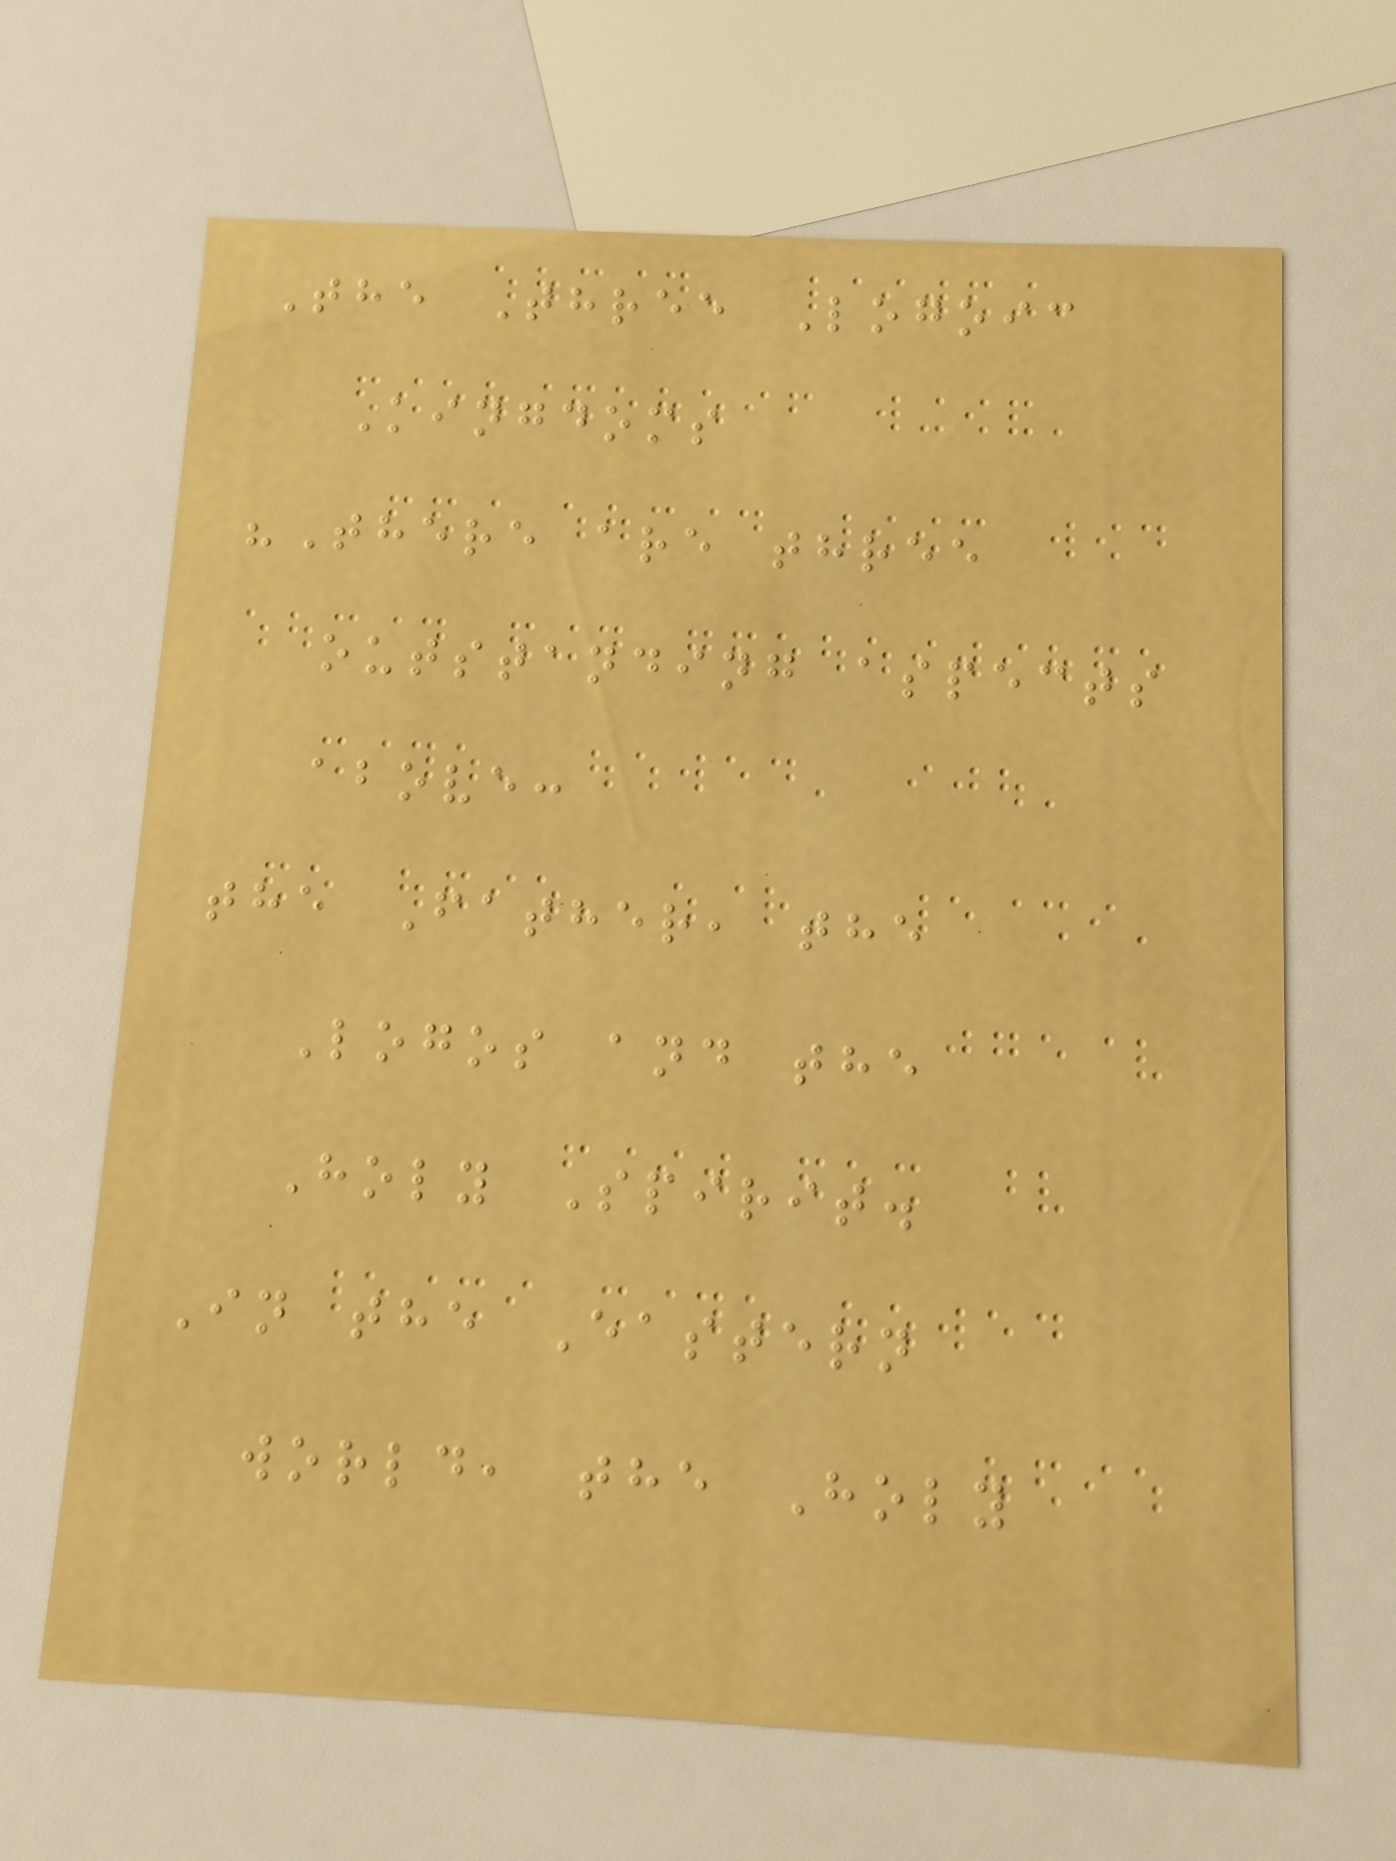The Three Logoic
Kingdoms
"There are three
outstanding aspects
above:
the Father, the
Logos and the
Holy Spirit.
In the Eastern
world, the Holy
